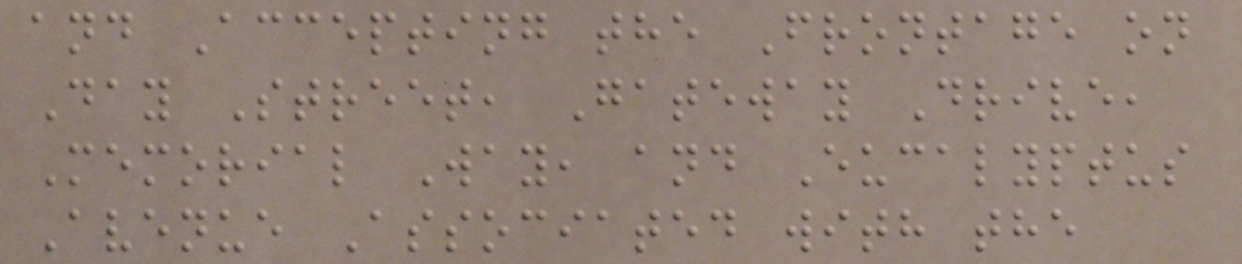and Accepting the Frontage on
Day Street, Gateway Drive,
Memorial Way, and Eucalyptus
Avenue Associated with the
